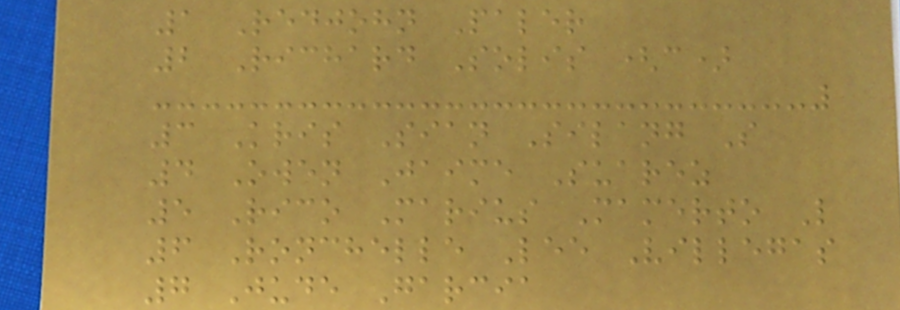1 Redjohn Paler
2 Richard Solis (c)
3 Kris Sian Silang S
4 Owen Jaime Suarez
5 Rico Marius Mamerto L
6 Ronchelle Lee Villegas
7 Jude Garcia
